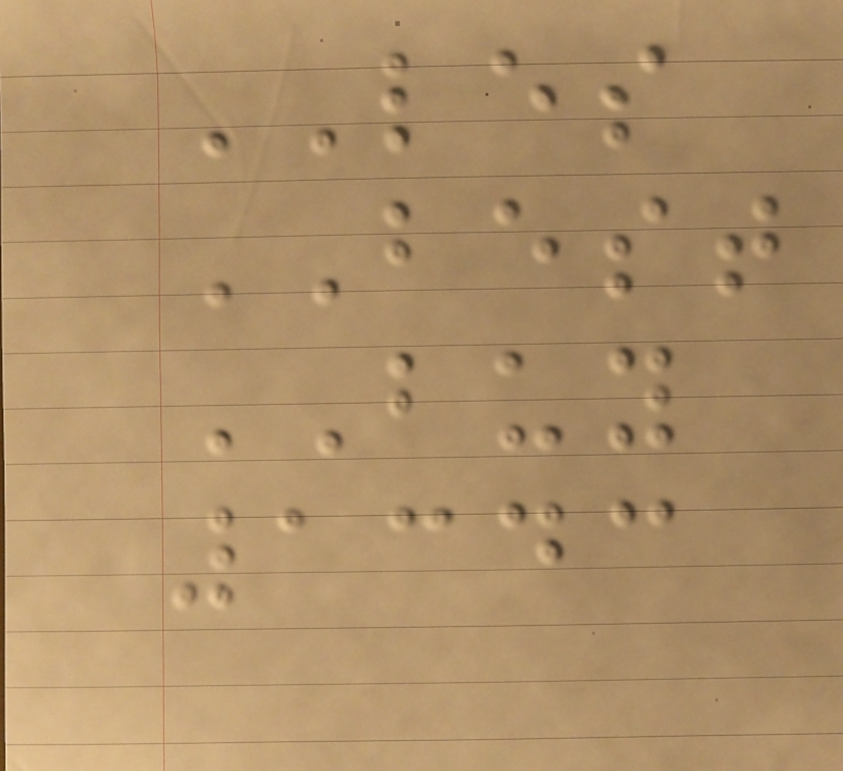LES
BEST
BUY
1343
